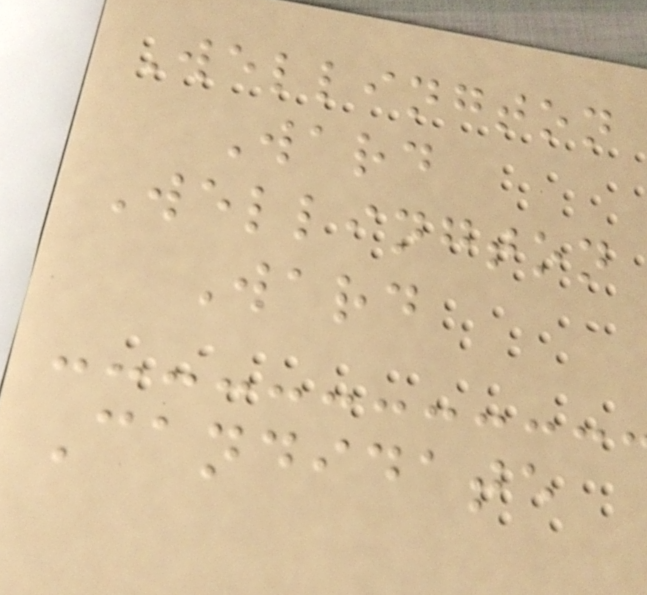Wellington
Ward
Wellington
Ward
Candidate
